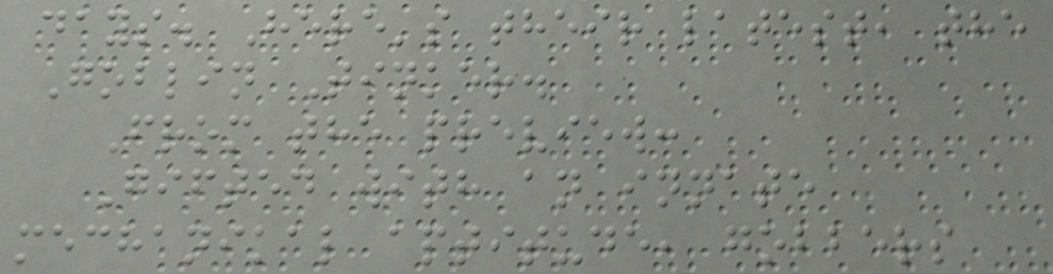days. Here's their latest, the
Goblin Tinker.
From the preview:
Gifted with an innate
mechanikal aptitude, gobbers
